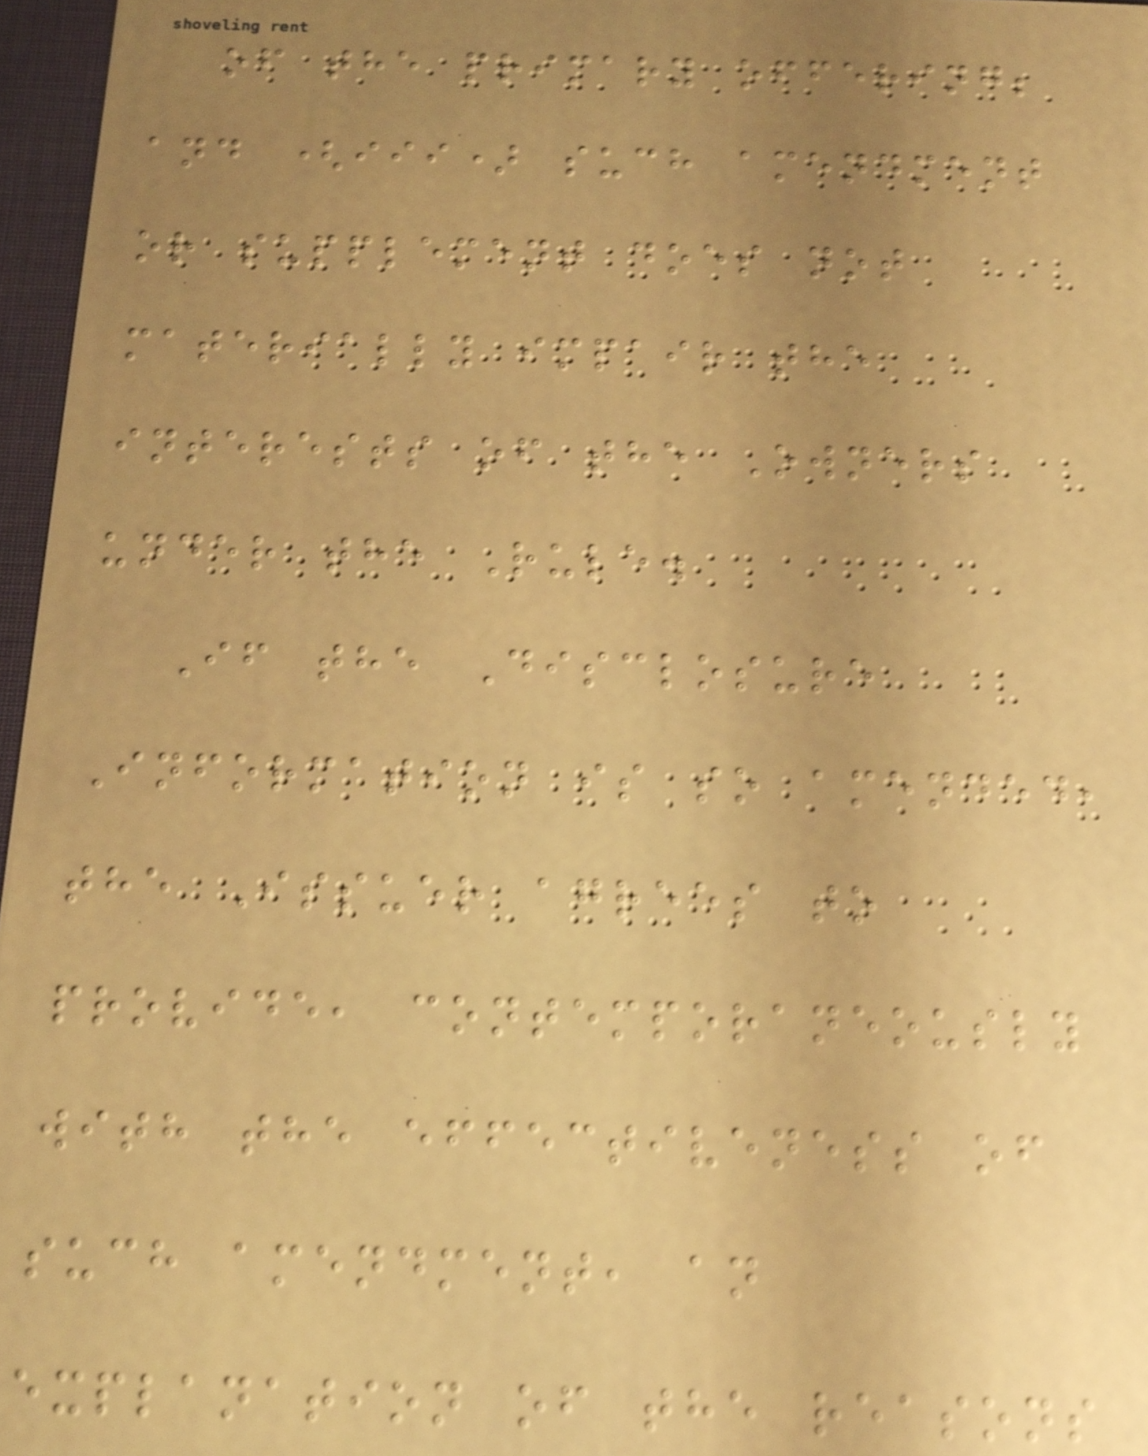of the primary offering;
and (iii) such amendment
or supplement does not
materially impair the
interests of the Owners
under the Rule.
If the Disclosure
Information is so amended,
the Issuer agrees to
provide, contemporaneously
with the effectiveness of
such amendment, an
explanation of the reasons
